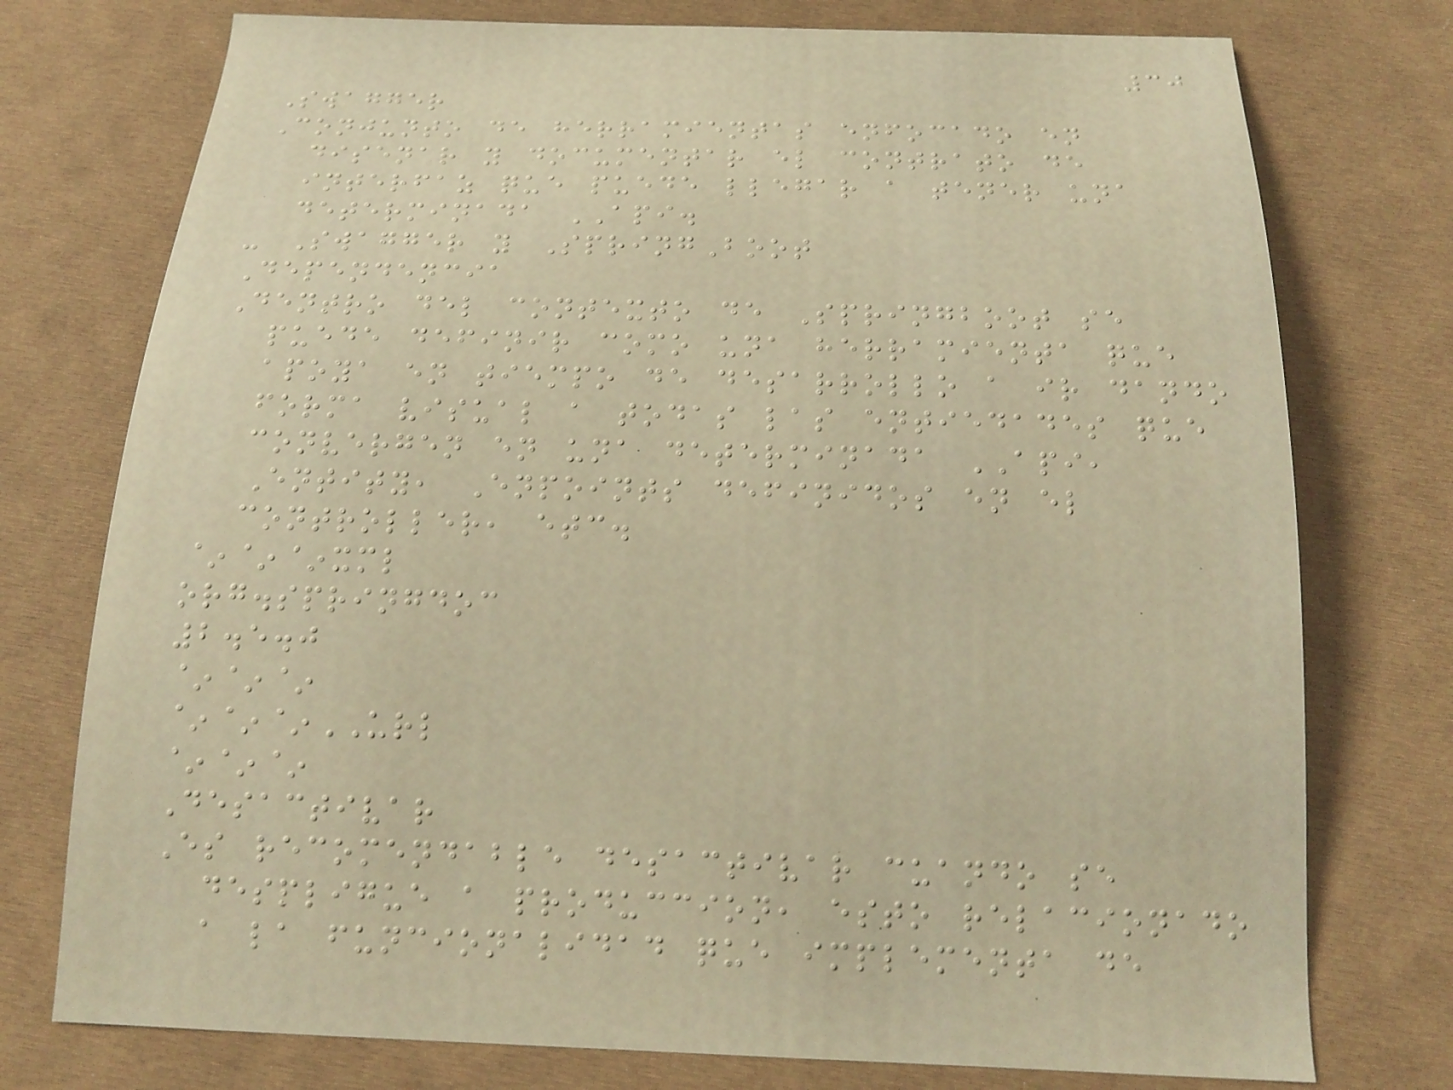30
Swagger
Conjunto de herramientas enfocado en
disenar y documentar el contrato de
interfaz que puede llegar a tener una
determinada API.
- Swagger y SpringBoot
Dependencia
Dentro del contexto de Springboot se
puede definir como una herramienta que
apoya en tiempo de desarrollo a ir dando
forma visual a todas las entiedades que
convergen en una determinada API,
Entity, Enpoints definidos en el
controller, etc.
~~~xml
org.springdoc
2.5.0
~~~
~~~URL
~~~
Desactivar
Es recomendable desactivar cuando se
despligue a produccion, esto relacionado
a la funcionalidad que implementa de
